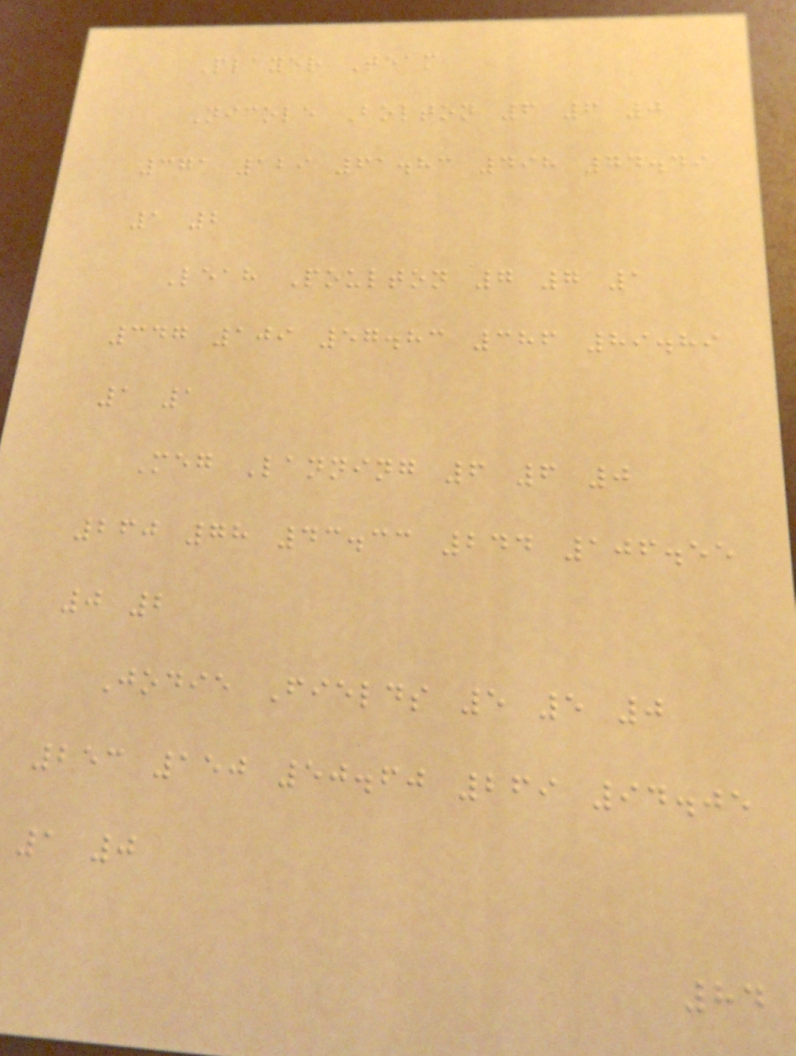Player Team
Nicole Bolton 6 6 0
371 129 61.83 498 74.49
1 2
Leah Poulton 7 7 1
347 109 57.83 386 89.89
1 1
Meg Lanning 6 6 0
260 78 43.33 244 106.55
0 2
Jodie Fields 5 5 0
253 150 50.60 269 94.05
1 0
84
